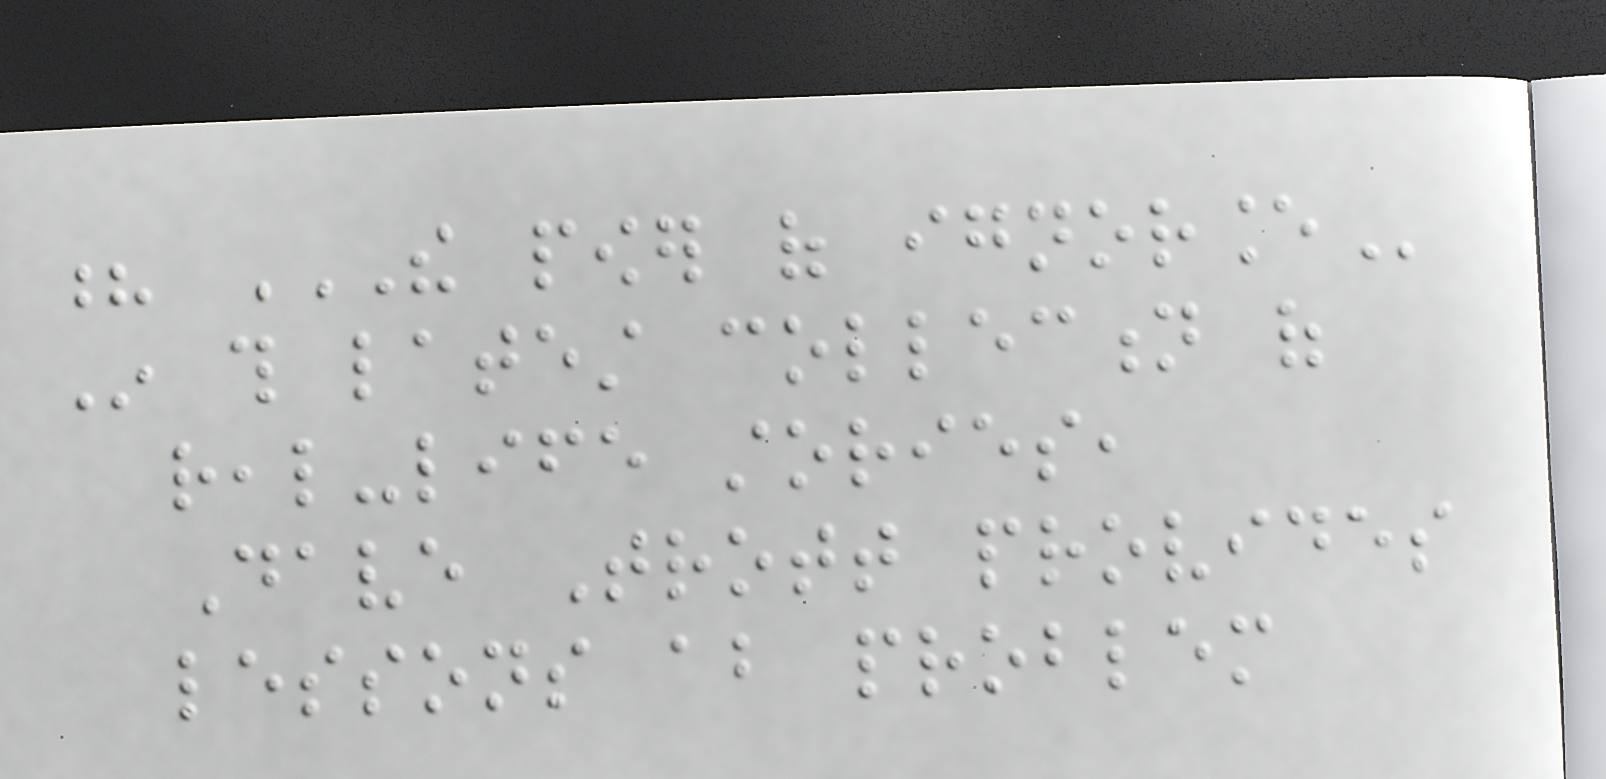? THE POWER OF IGNORANCE
In this latest collection of
real-life stories,
Dave Trott provides
lessons about problem
